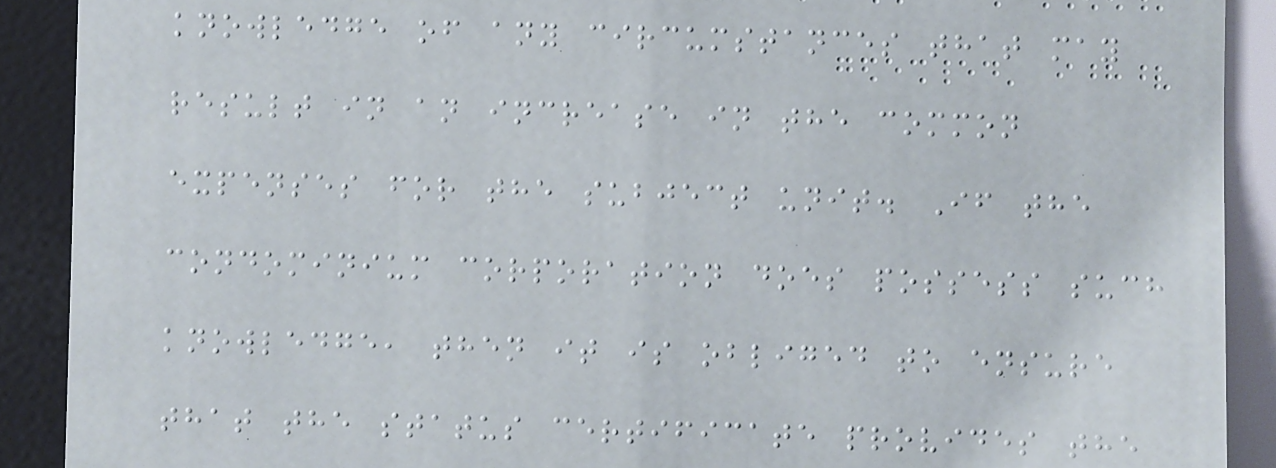knowledge of any circumstances that may
result in an increase in the common
expenses for the subject unit. If the
condominium corporation does possess such
knowledge, then it is obliged to ensure
that the status certificate provides the
